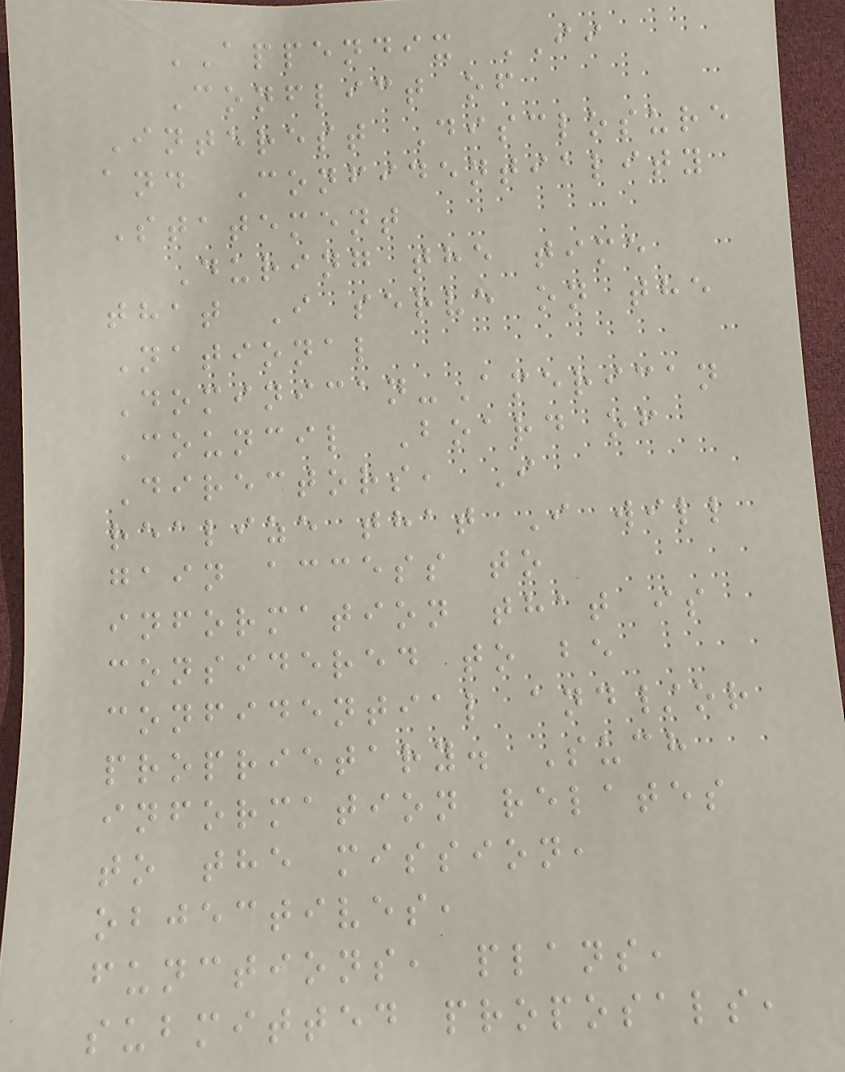APPENDIX II
Conflict of
Interest Disclosure
and Confidentiality
Statement
During the time
that I serve on the
National
Dominican-American
Council Board of
Directors, I
realize that I will
gain access to
information that is
considered to be
confidential and/or
proprietary. Such
information relates
to the mission,
objectives,
functions, plans,
submitted proposals,
